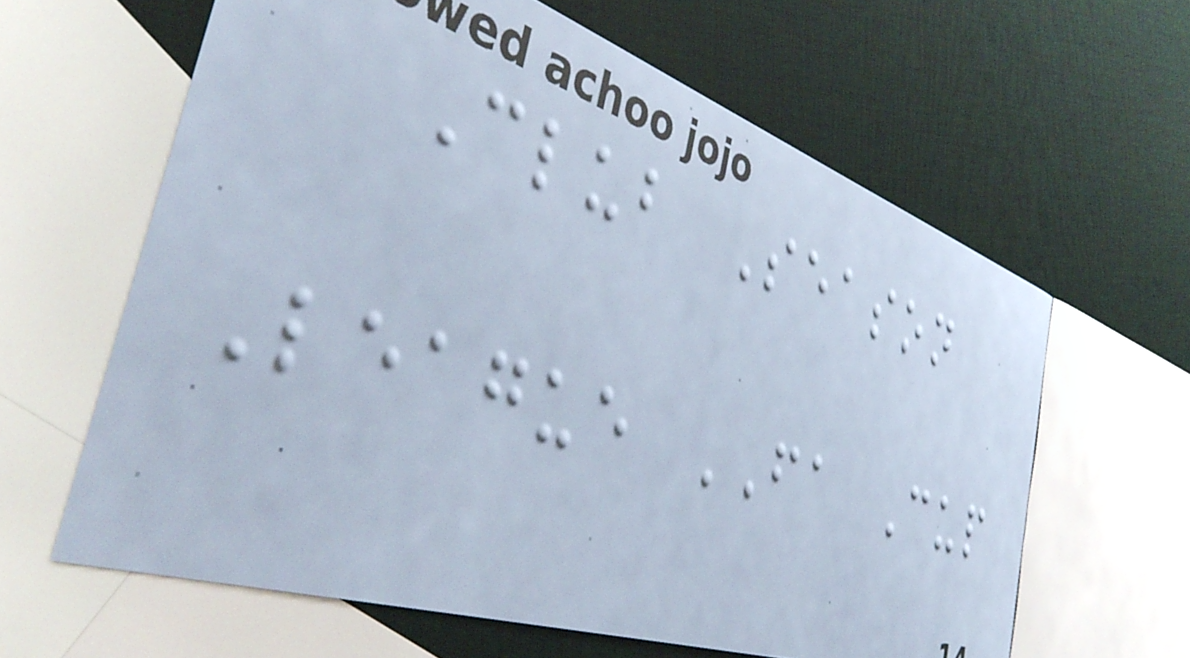Club Season
League FA Cup
